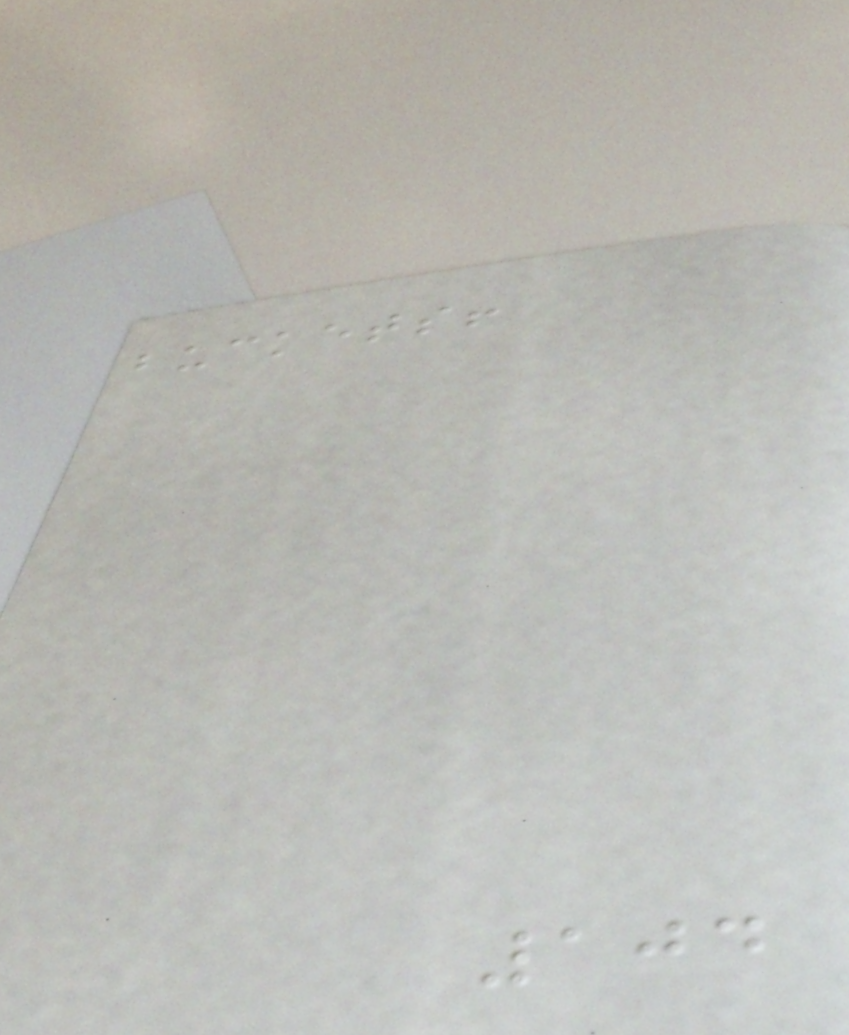buckets!
104
